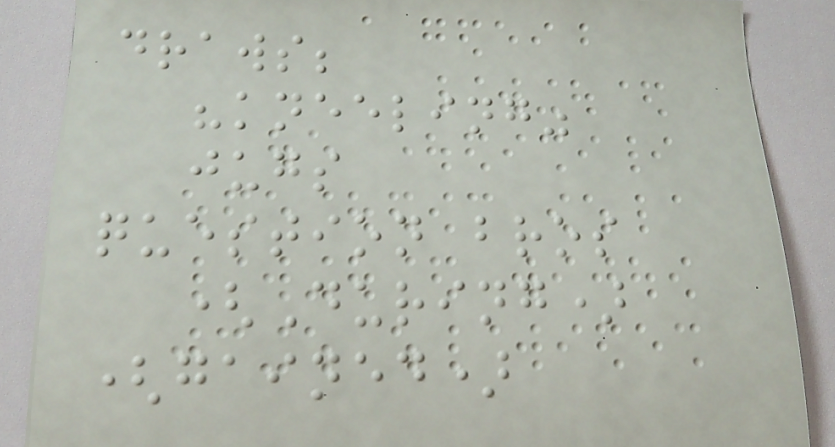draws;
"kneeling"
jugs
question bros
(During)
(gained)
